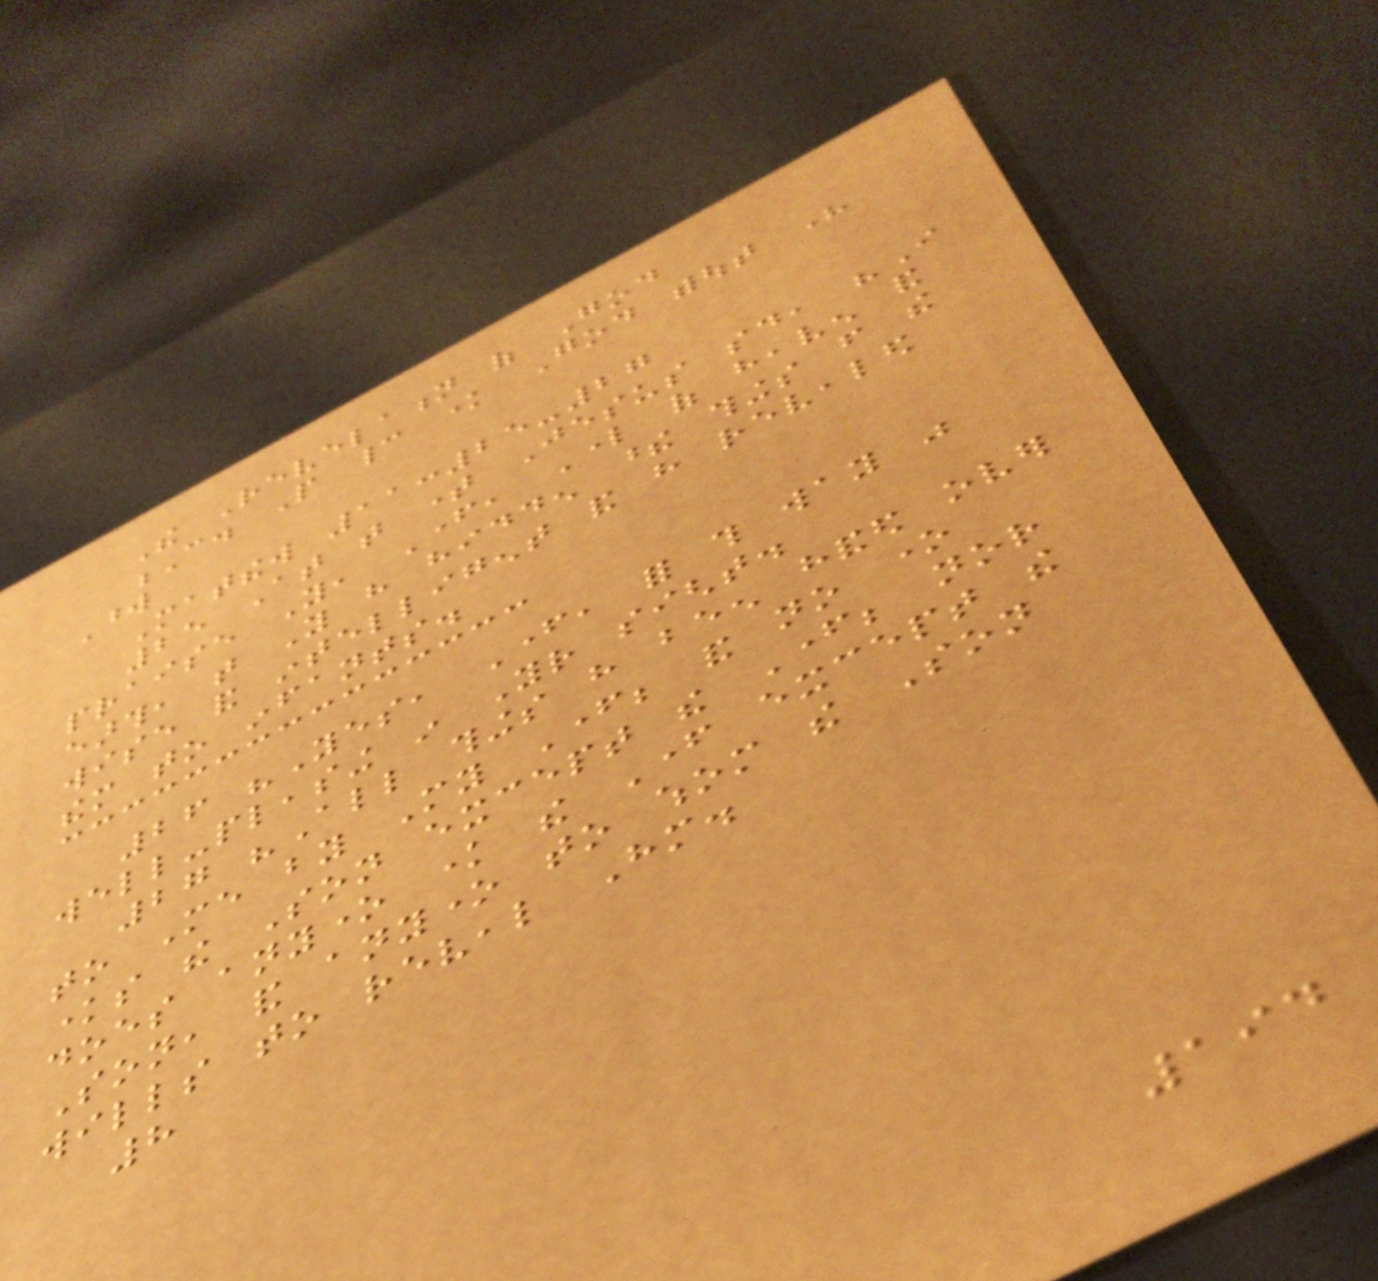The Revelation of God
C. People cannot know God without His
Word
Matthew 11:25-27
25 At that time Jesus said, "I
praise You, Father, Lord of heaven and
earth, that You have hidden these things from the
wise and intelligent and have revealed
them to infants.
26 "Yes, Father, for this way was
well-pleasing in Your sight.
27 "All things have been handed over
to Me by My Father; and no one
knows the Son except the Father; nor
does anyone know the Father except the
Son, and anyone to whom the Son
wills to reveal Him.
8
194
